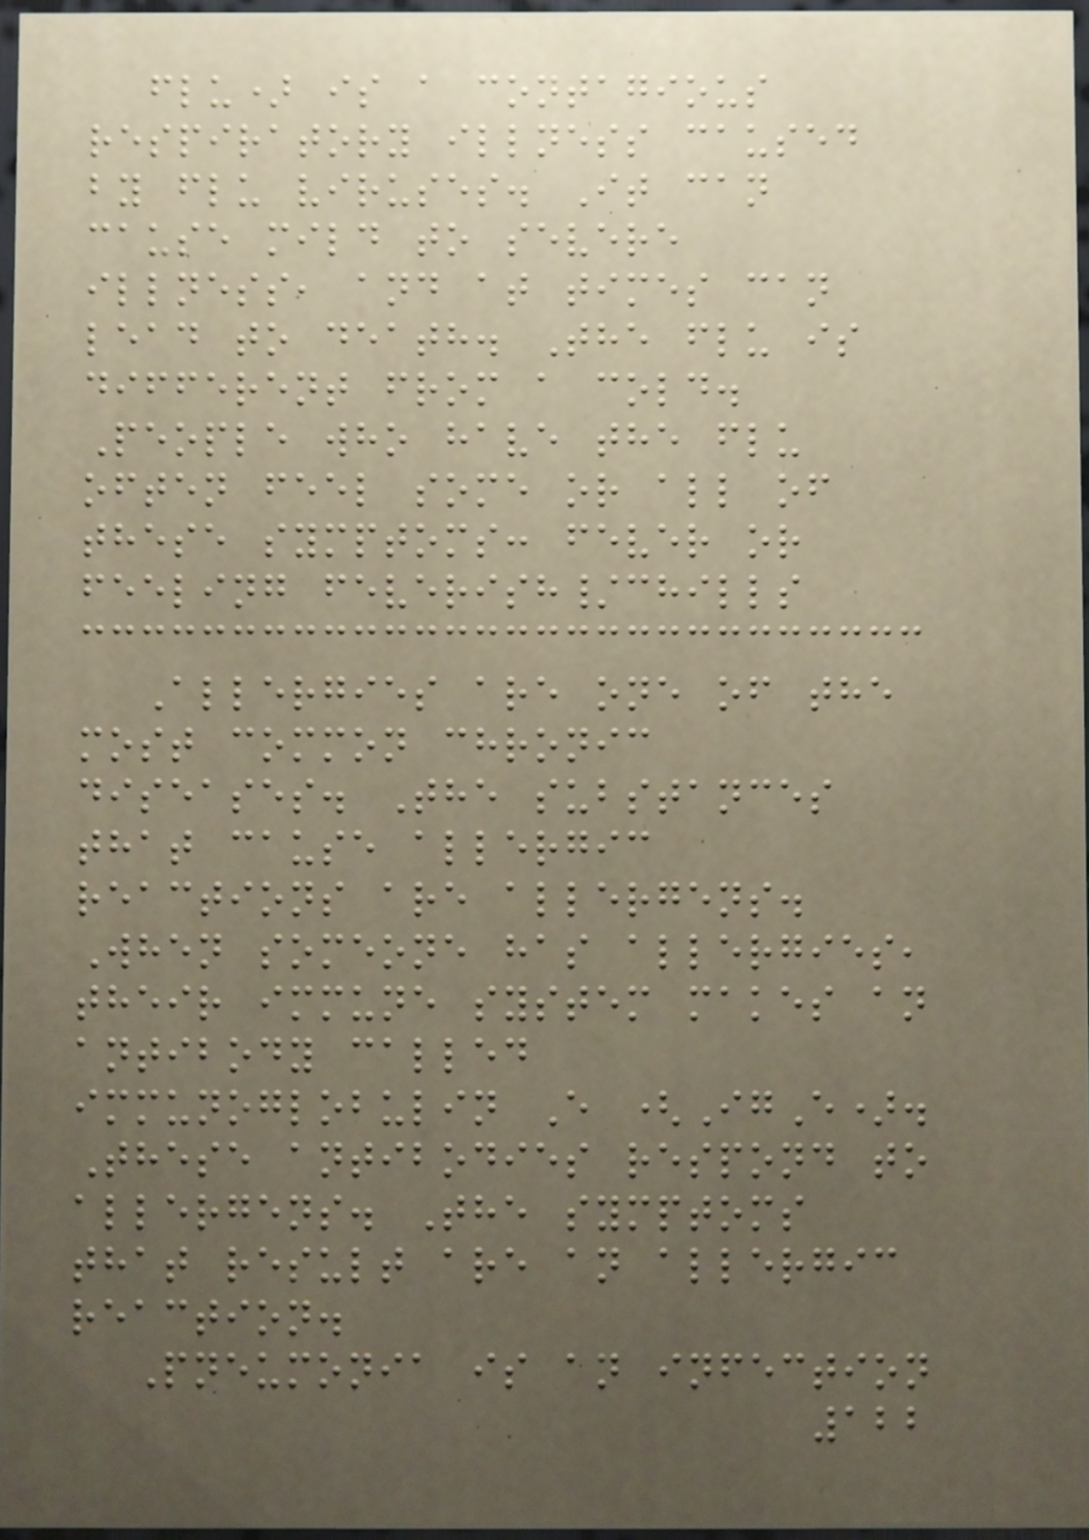flu) is a contagious
respiratory illness caused
by flu viruses. It can
cause mild to severe
illness, and at times can
lead to death. The flu is
different from a cold.
People who have the flu
often feel some or all of
these symptoms: fever or
feeling feverish/chills
Allergies are one of the
most common chronic
diseases. The substances
that cause allergic
reactions are allergens.
When someone has allergies,
their immune system makes an
antibody called
immunoglobulin E (IgE).
These antibodies respond to
allergens. The symptoms
that result are an allergic
reaction.
Pneumonia is an infection
122
